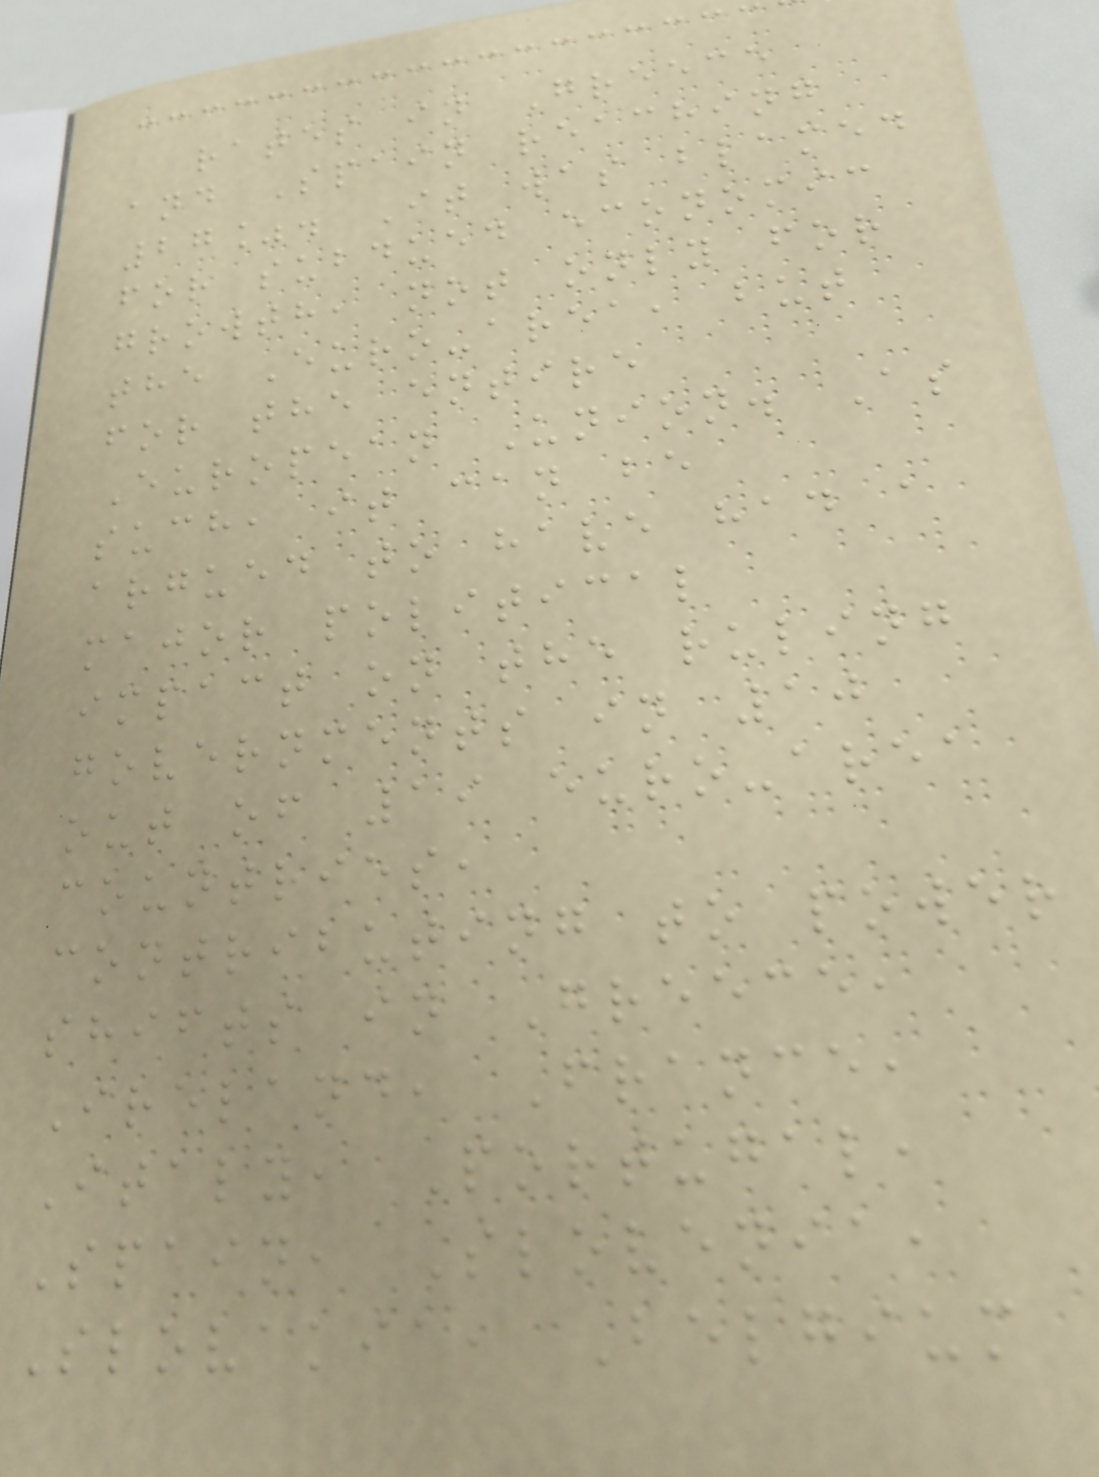rates in Greece
and Spain reaching
27%. It was blamed
for subdued economic
growth, not only for
the Euro-area, but
for the entire
European Union. As
such, it can be
argued to have had a
major political
impact on the ruling
governments in 10
out of 19 euro-area
countries,
contributing to power
shifts in Greece,
Ireland, France,
Italy, Portugal,
Spain, Slovenia,
Slovakia, Belgium
